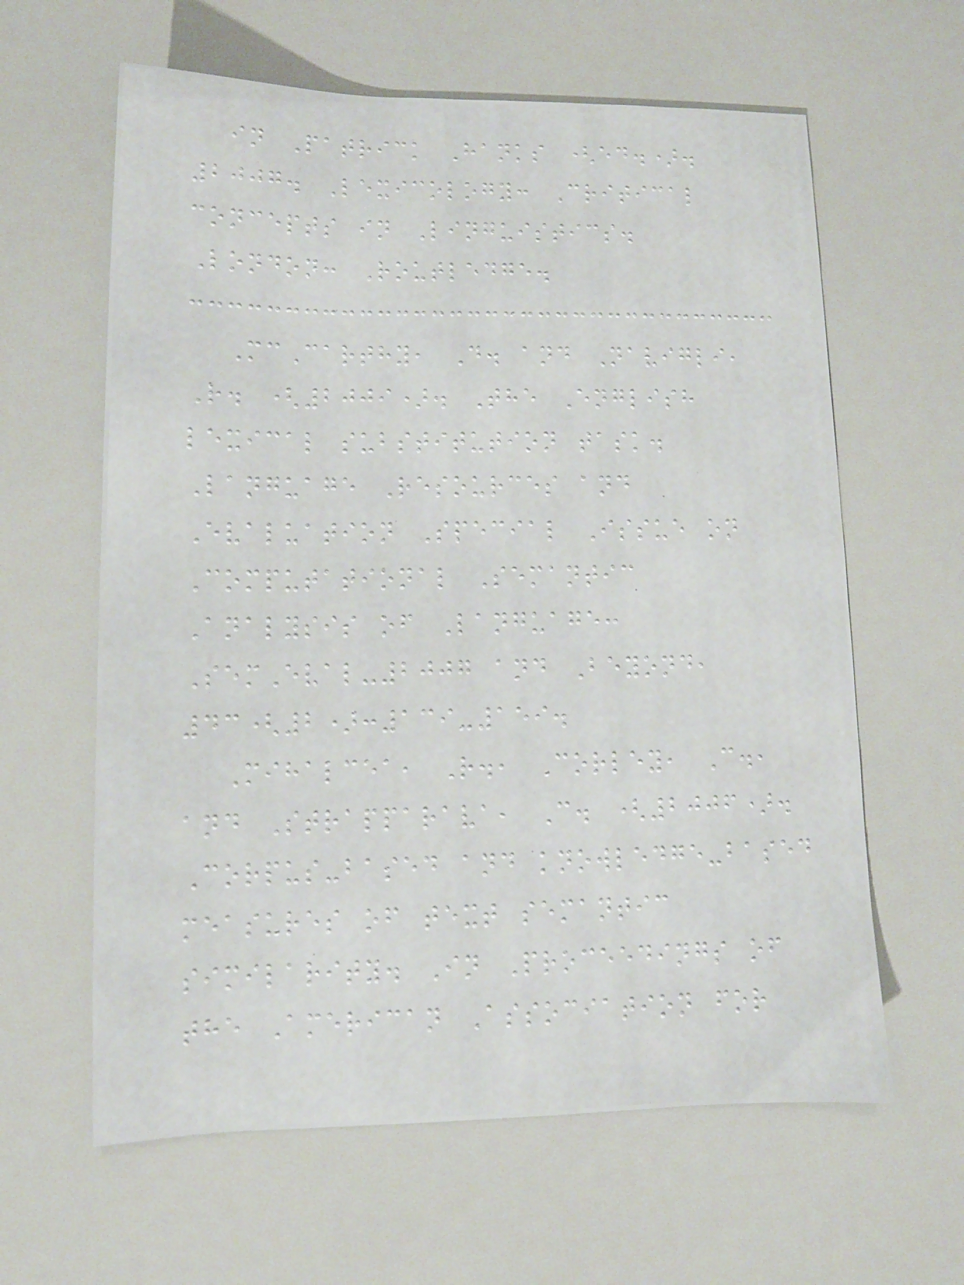in Patrick Hanks (ed.).
2007. Lexicology: Critical
concepts in Linguistics.
London: Routledge.
McCarthy, D. and Navigli,
R. (2009). The English
lexical substitution task.
Language Resources and
Evaluation Special Issue on
Computational Semantic
Analysis of Language:
SemEval-2007 and Beyond,
43(2):139-159.
Mihalcea, R., Corley, C.,
and Strapparava, C. (2006).
Corpus-based and knowledge-based
measures of text semantic
similarity. In Proceedings of
the American Association for
